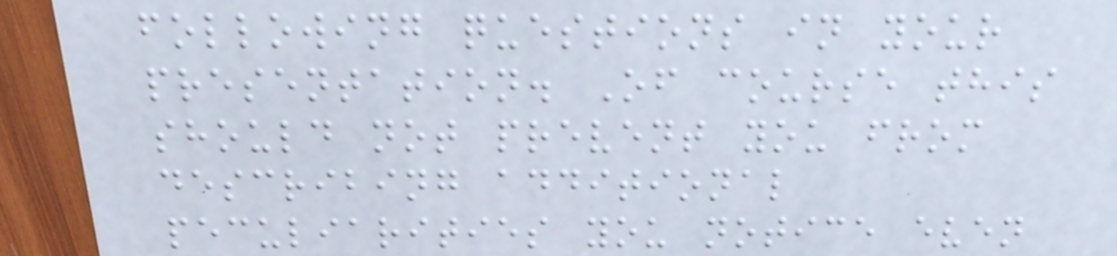following questions in your
presentation. Of course this
should not prevent you from
describing additional
peculiarities you notice even
